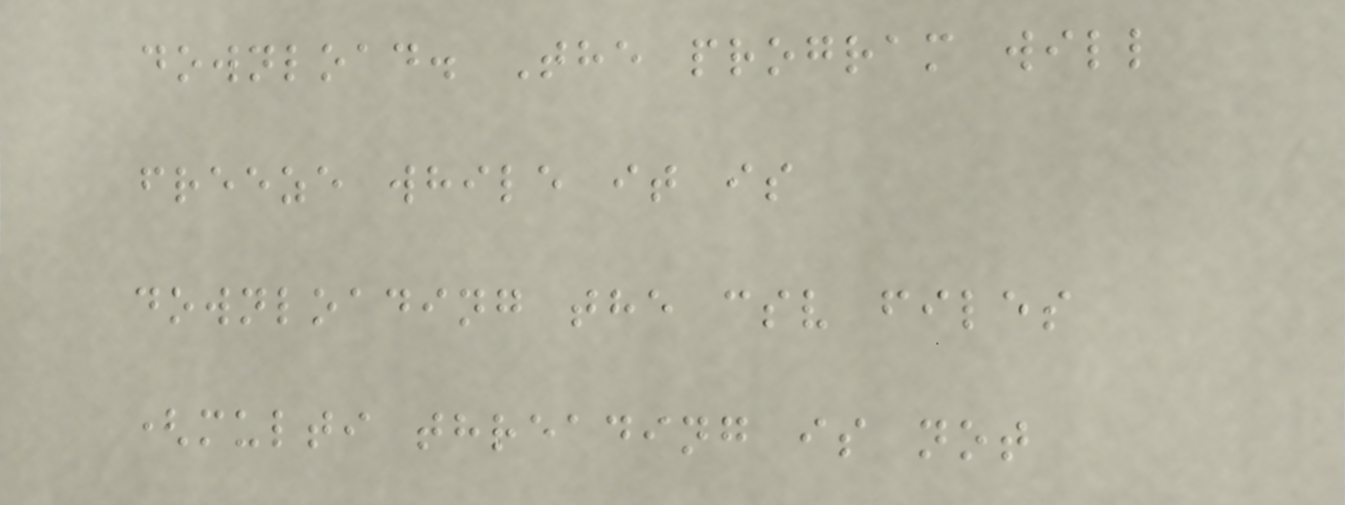download. The program will
freeze while it is
downloading the csv files
(multi threading is not
